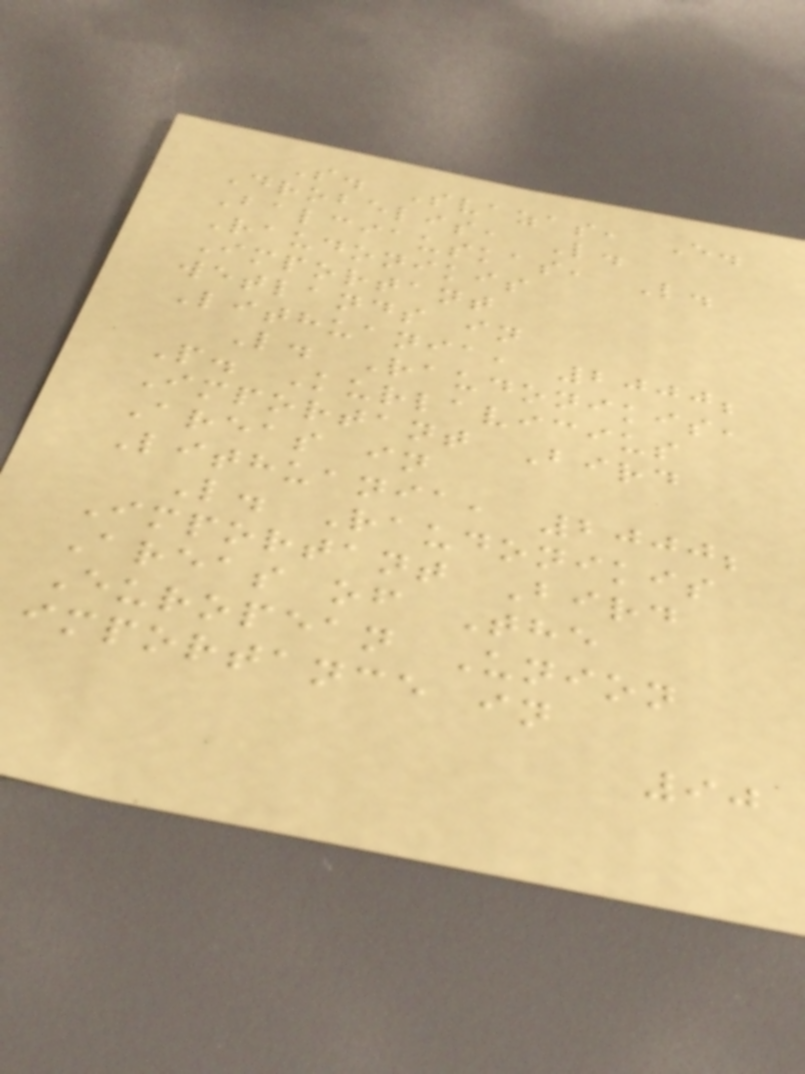S. Svazas, E.
Drobelis, L.
Balciauskas, L.
Raudonikis
Important
wetlands in
Lithuania, 2000;
L. Raudonikis,
P. Kurlavicius
Important Bird
Areas in
Lithuania, 2000;
L. Raudonikis
Important Bird
Areas of The
European Union
importance in
90
